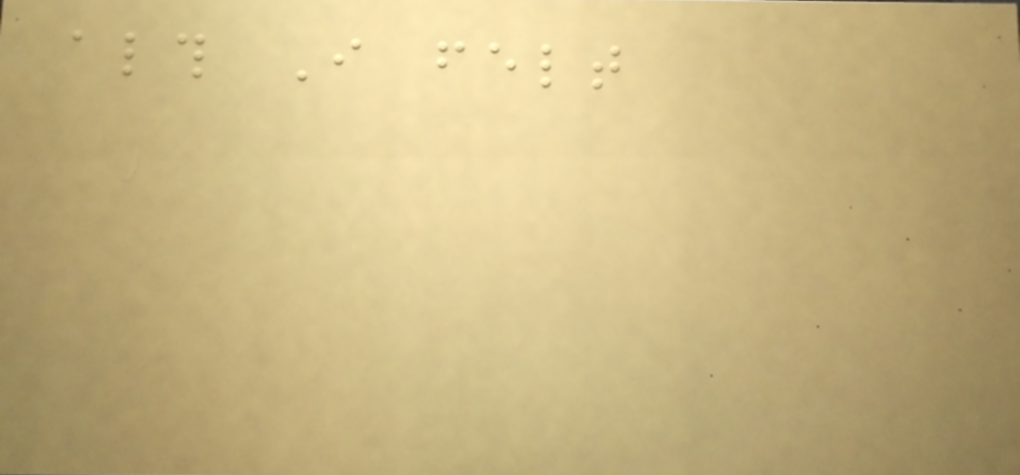although I felt
